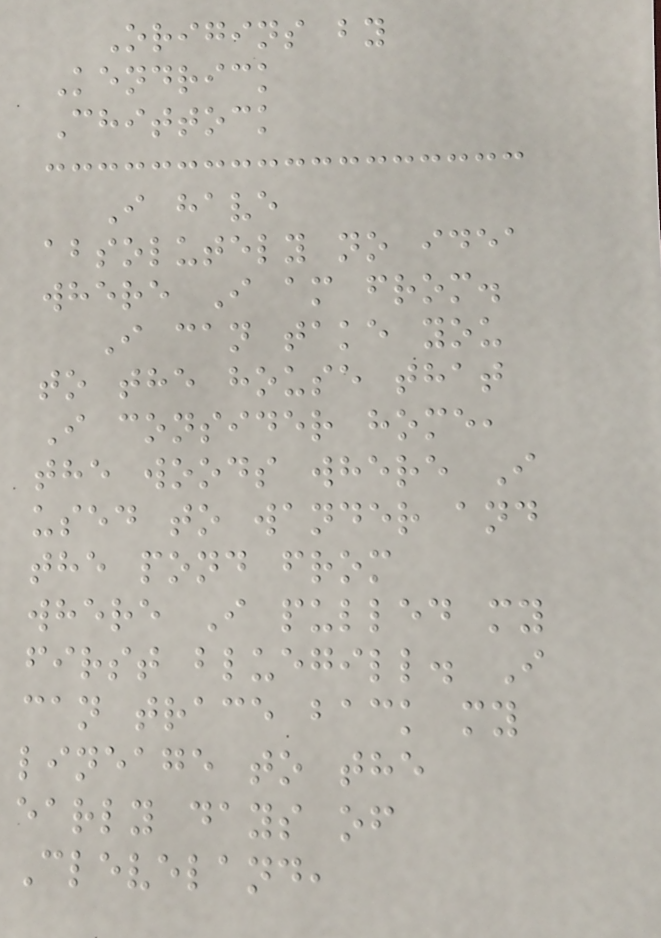Origins by
Kendrick
Chittock
I have
absolutely no idea
where I am from.
I can take you
to the house that
I consider home,
the woods where I
used to wander and
the pond from
where I pulled my
first bluegill. I
can trace back my
lineage to the
early days of
Cleveland,
